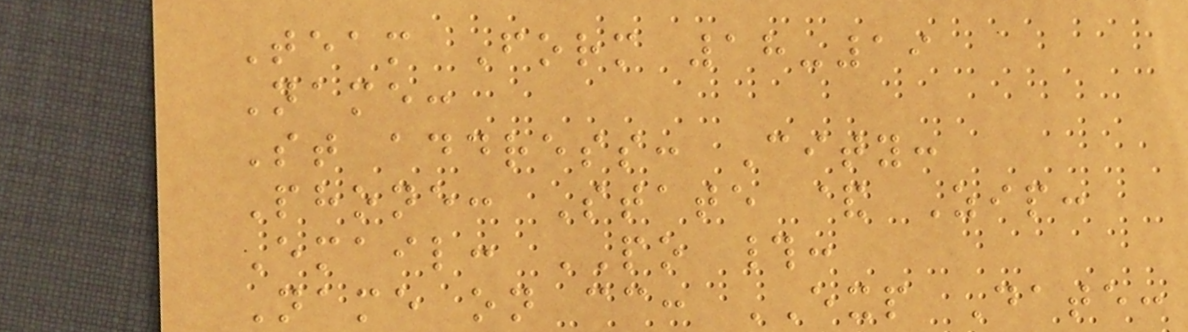Team Form 18-19
Name:
St address: City:
Phone: State & Zip:
Email: PO #:
Name on cc: EXP Date:
